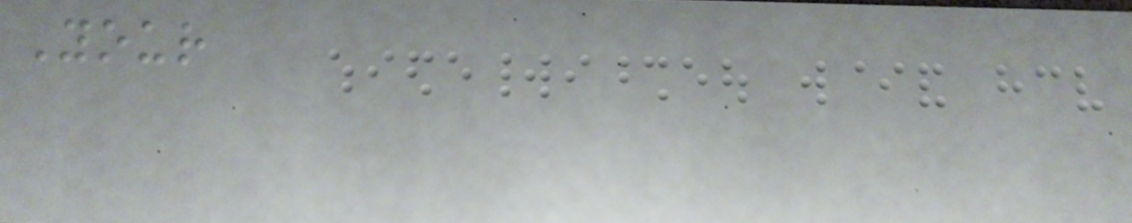Your
